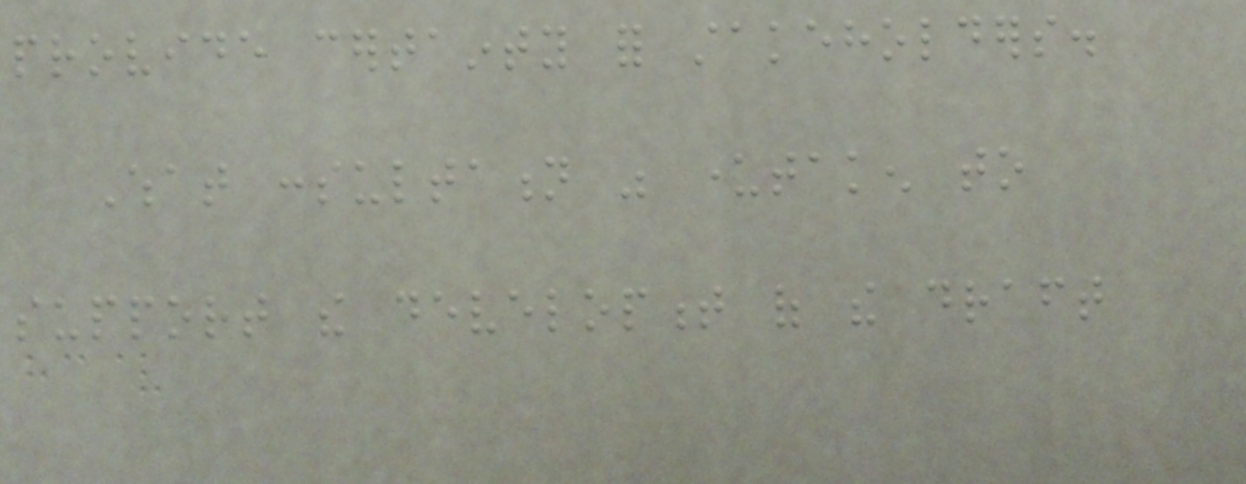provide certainty for stakeholders.
What consultation was undertaken to
support the development of the draft
